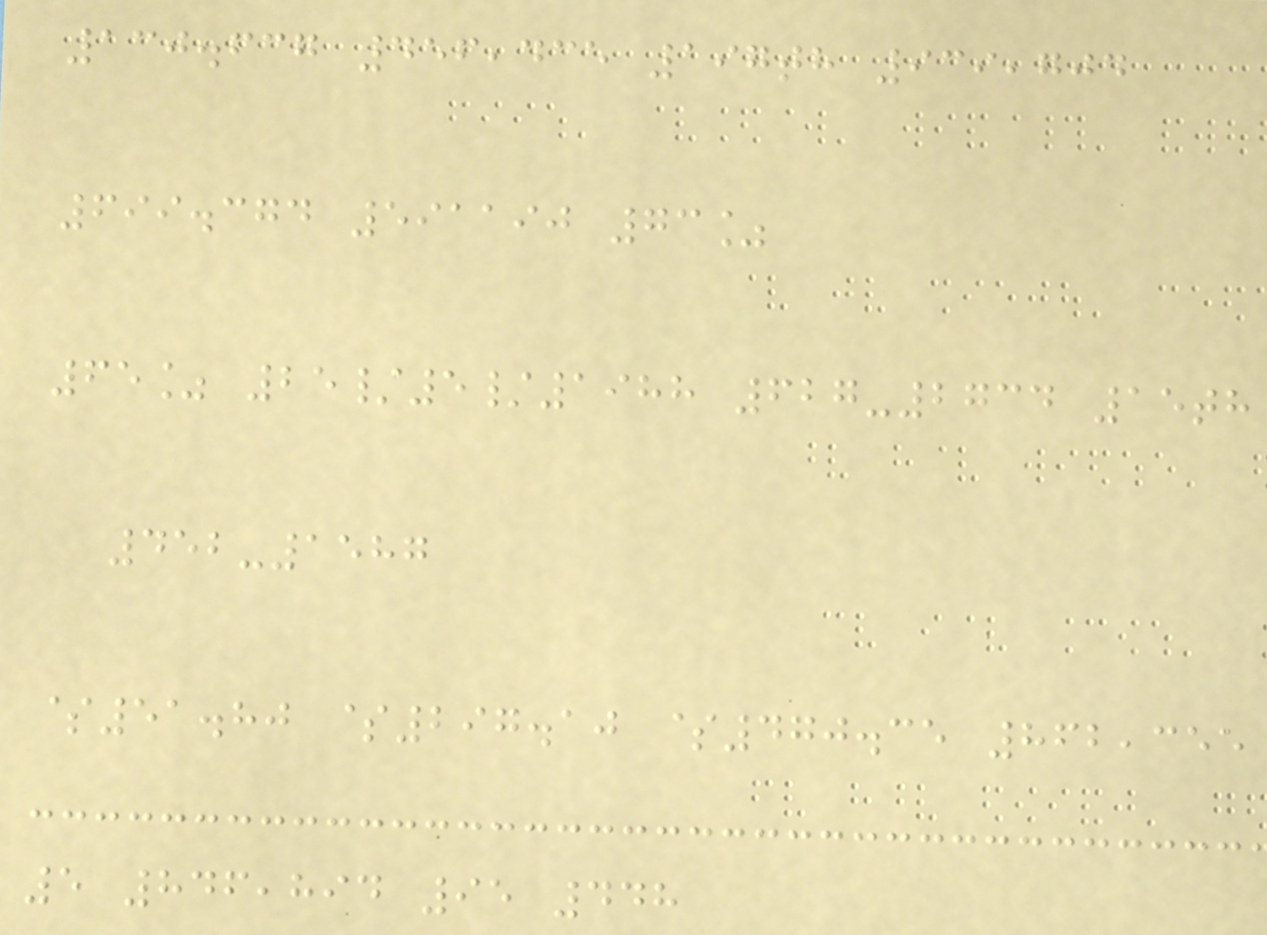130.637 456,435 197th 939,704
699.374 591190 73%
65% 25/5/1988 627-2734 15th
452-1587
$51.80 $297.10 $470.35 862,355
5 846,894 95 448
